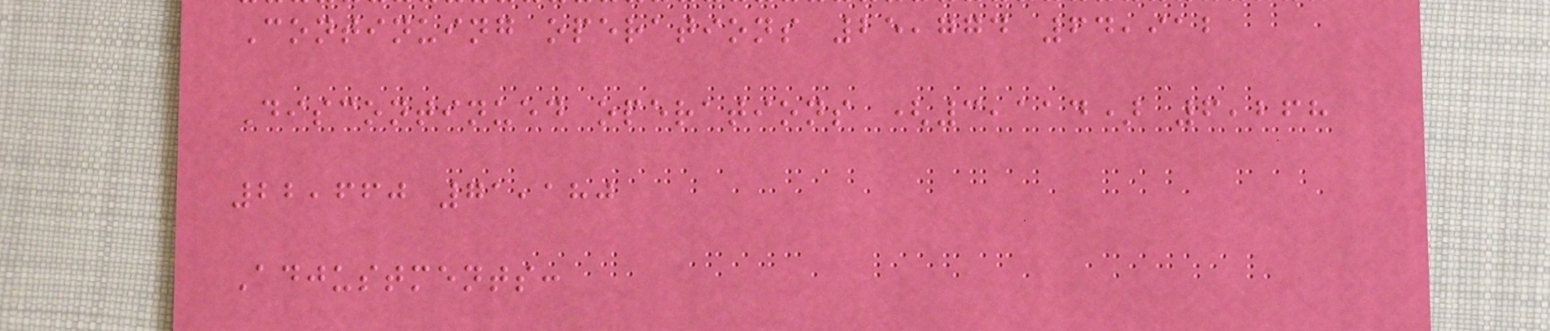Continuing operations 25,774 64,912
Discontinued operations (3,114) 6,268
22,660 71,180
Adjustments:
